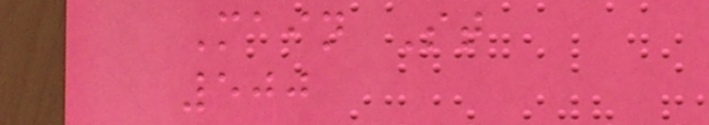Main St
500
